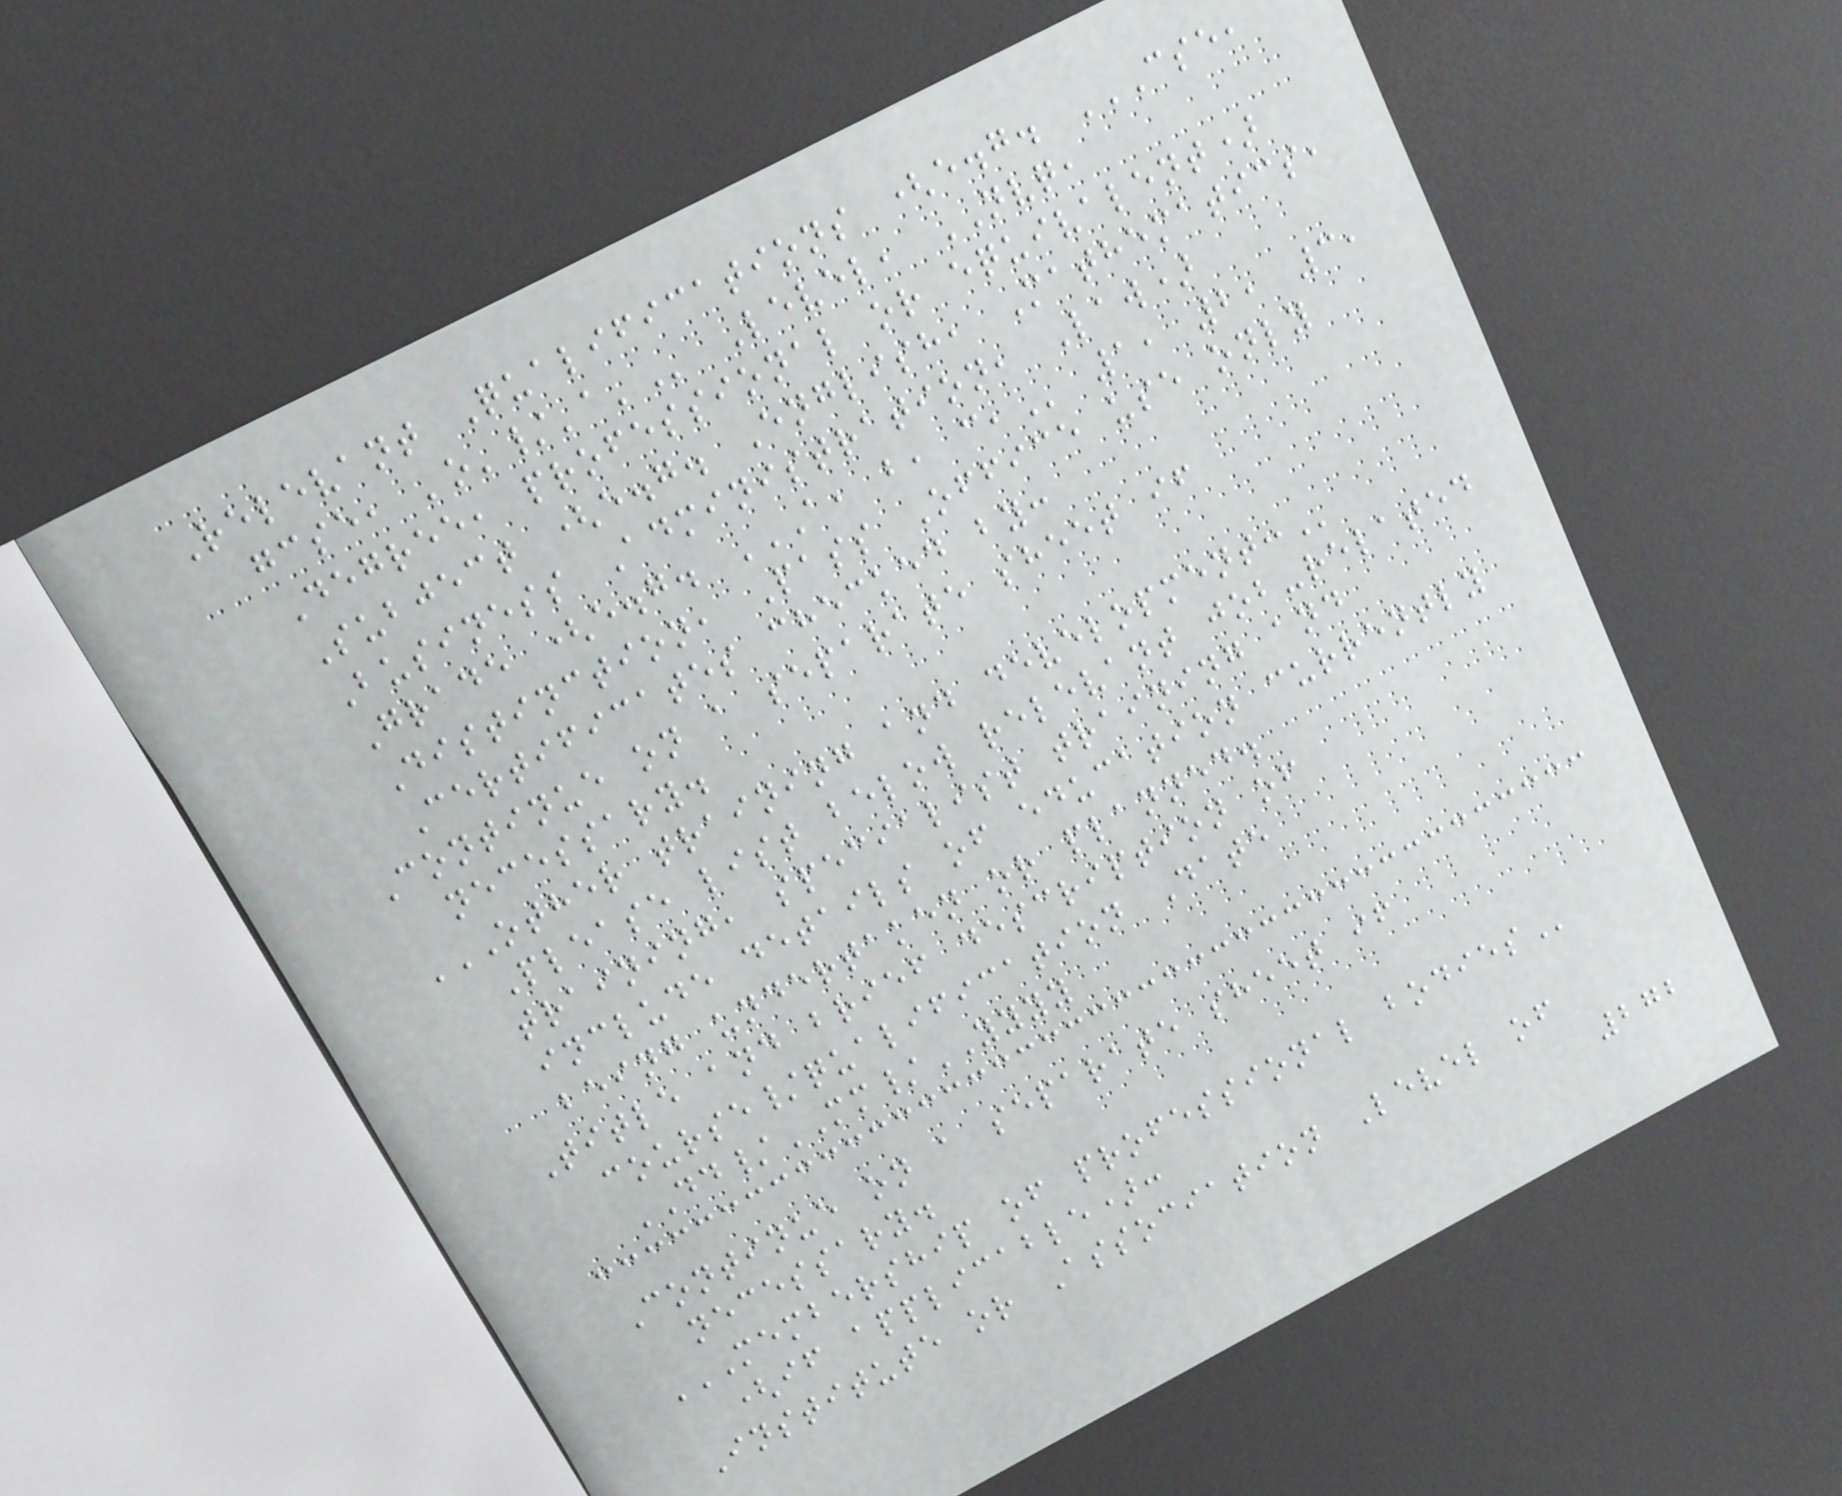Relevant Qualifications (e.g. CSE,
GCSE, 'O'/'A' Level, NVQ,
Degree, professional or equivalent)
Subject (e.g. English, Mathematics,
Business Administration, Law)
Grade (e.g. A, B, C, 1, 2, 3,
Distinction, Pass Office use only
Certificates checked by:
Continue on a separate sheet if
necessary.
OTHER TRAINING AND DEVELOPMENT:
Please list below relevant job-related
training, specialist training and
include details of education currently
being undertaken or planned.
Title and brief description of
course/qualification Date
DD/MM/YYYY
Continue on a separate sheet if
necessary.
MEMBERSHIP OF PROFESSIONAL BODIES
(if applicable):
Institute or Association Level of
272
